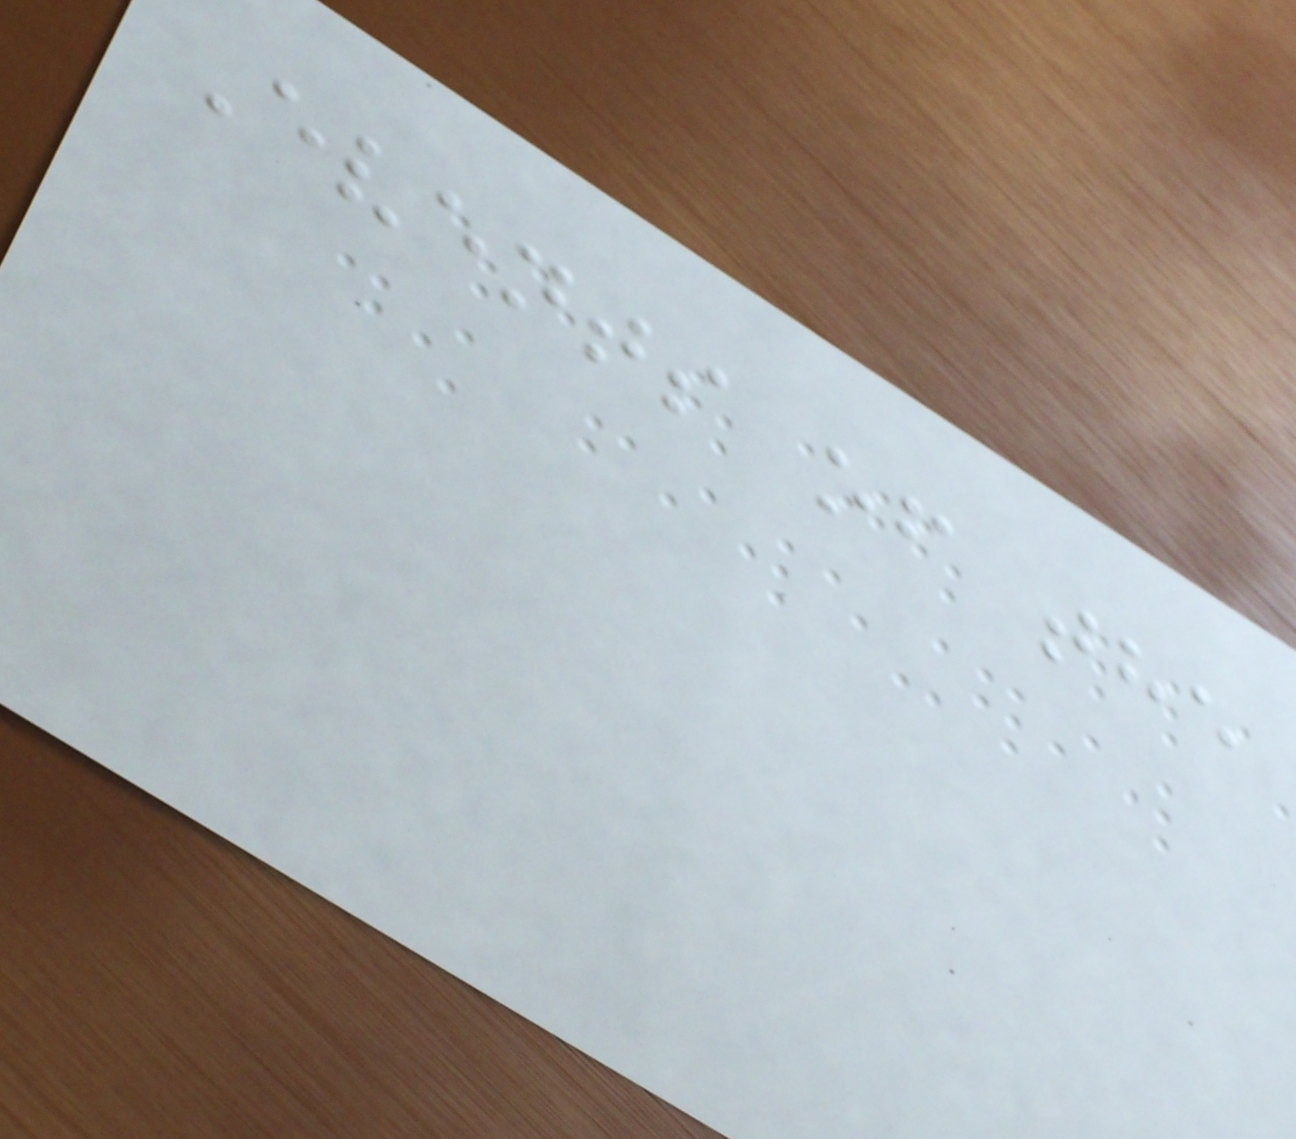Events of the
